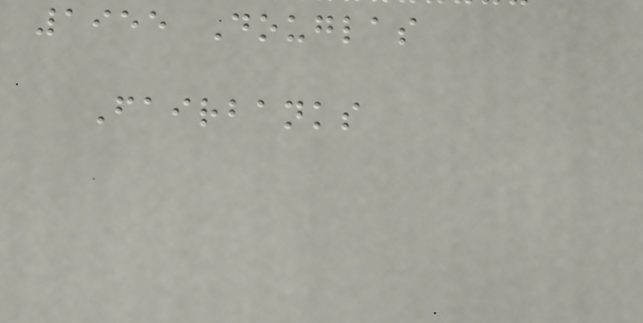1955 Douglas
Fairbanks
